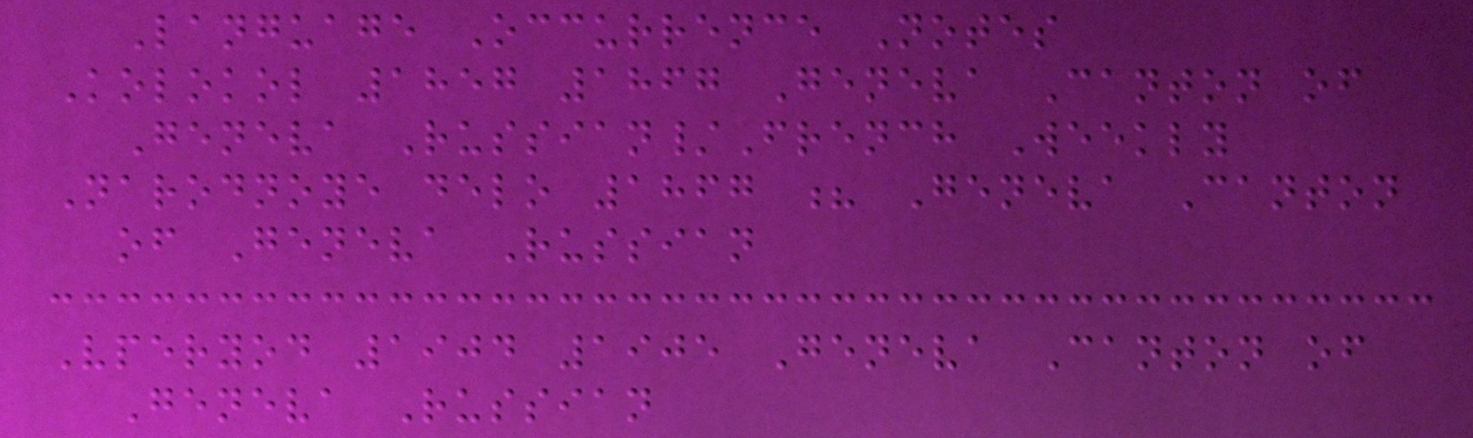Language Occurrence Notes
Kolokol 1857 1867 Geneva Canton of
Geneva Russian/French Weekly
Narodnoye delo 1867 ? Geneva Canton
of Geneva Russian
Vperyod 1904 1905 Geneva Canton of
Geneva Russian
